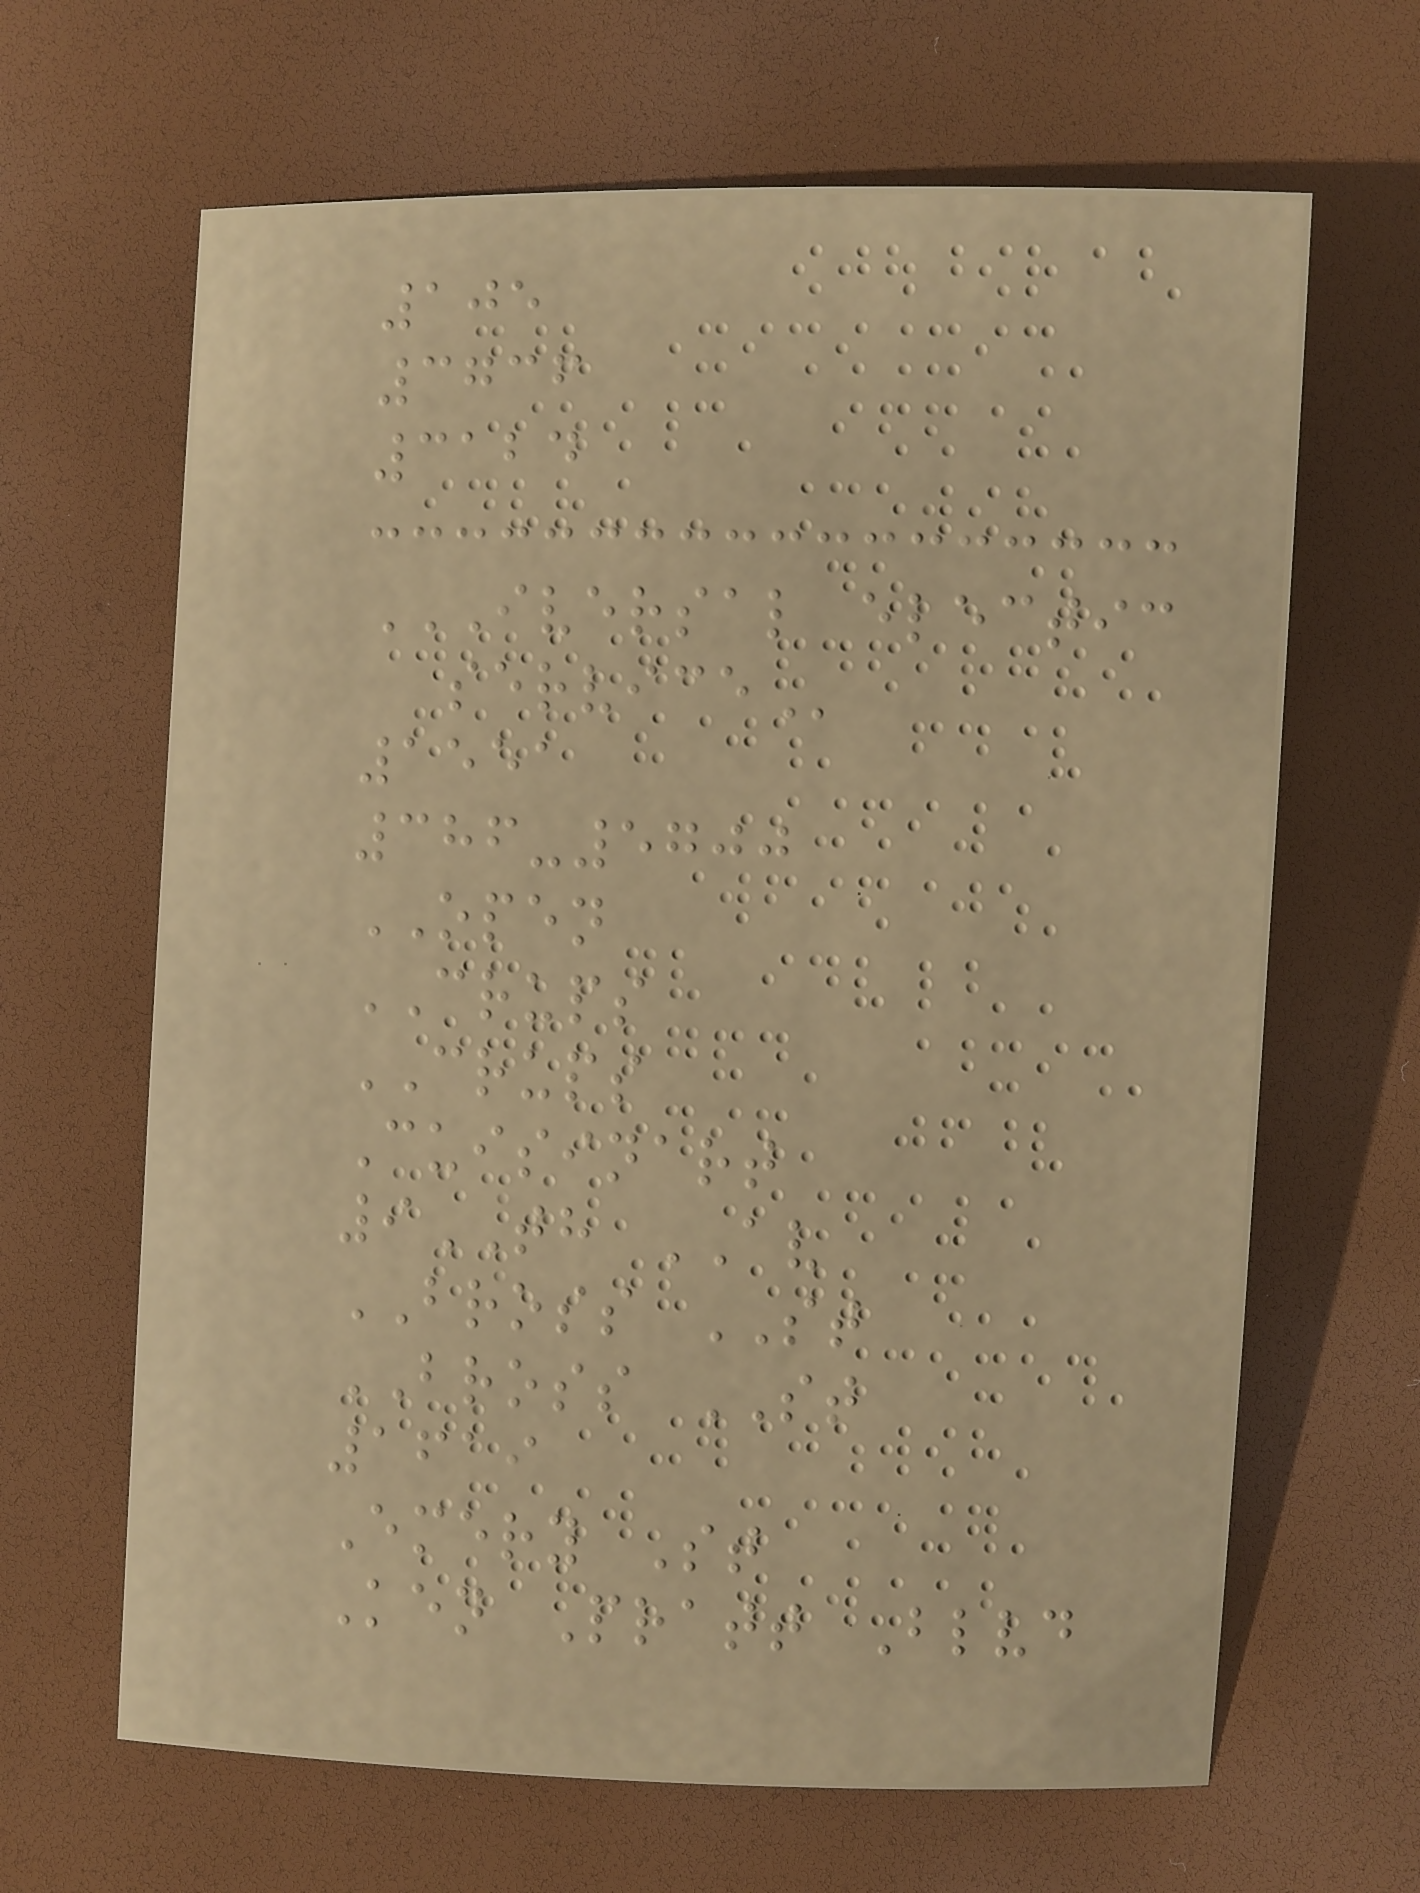105
3736
3124
IVERSAL ELECTIC
SERVICE
1551
386-5700
OPEN
CRUPS
CRUPS
Cuisinart
9TH AV
BROSS ST
BROSS ST
1619
Emery St
Ken Pratt Blvd
